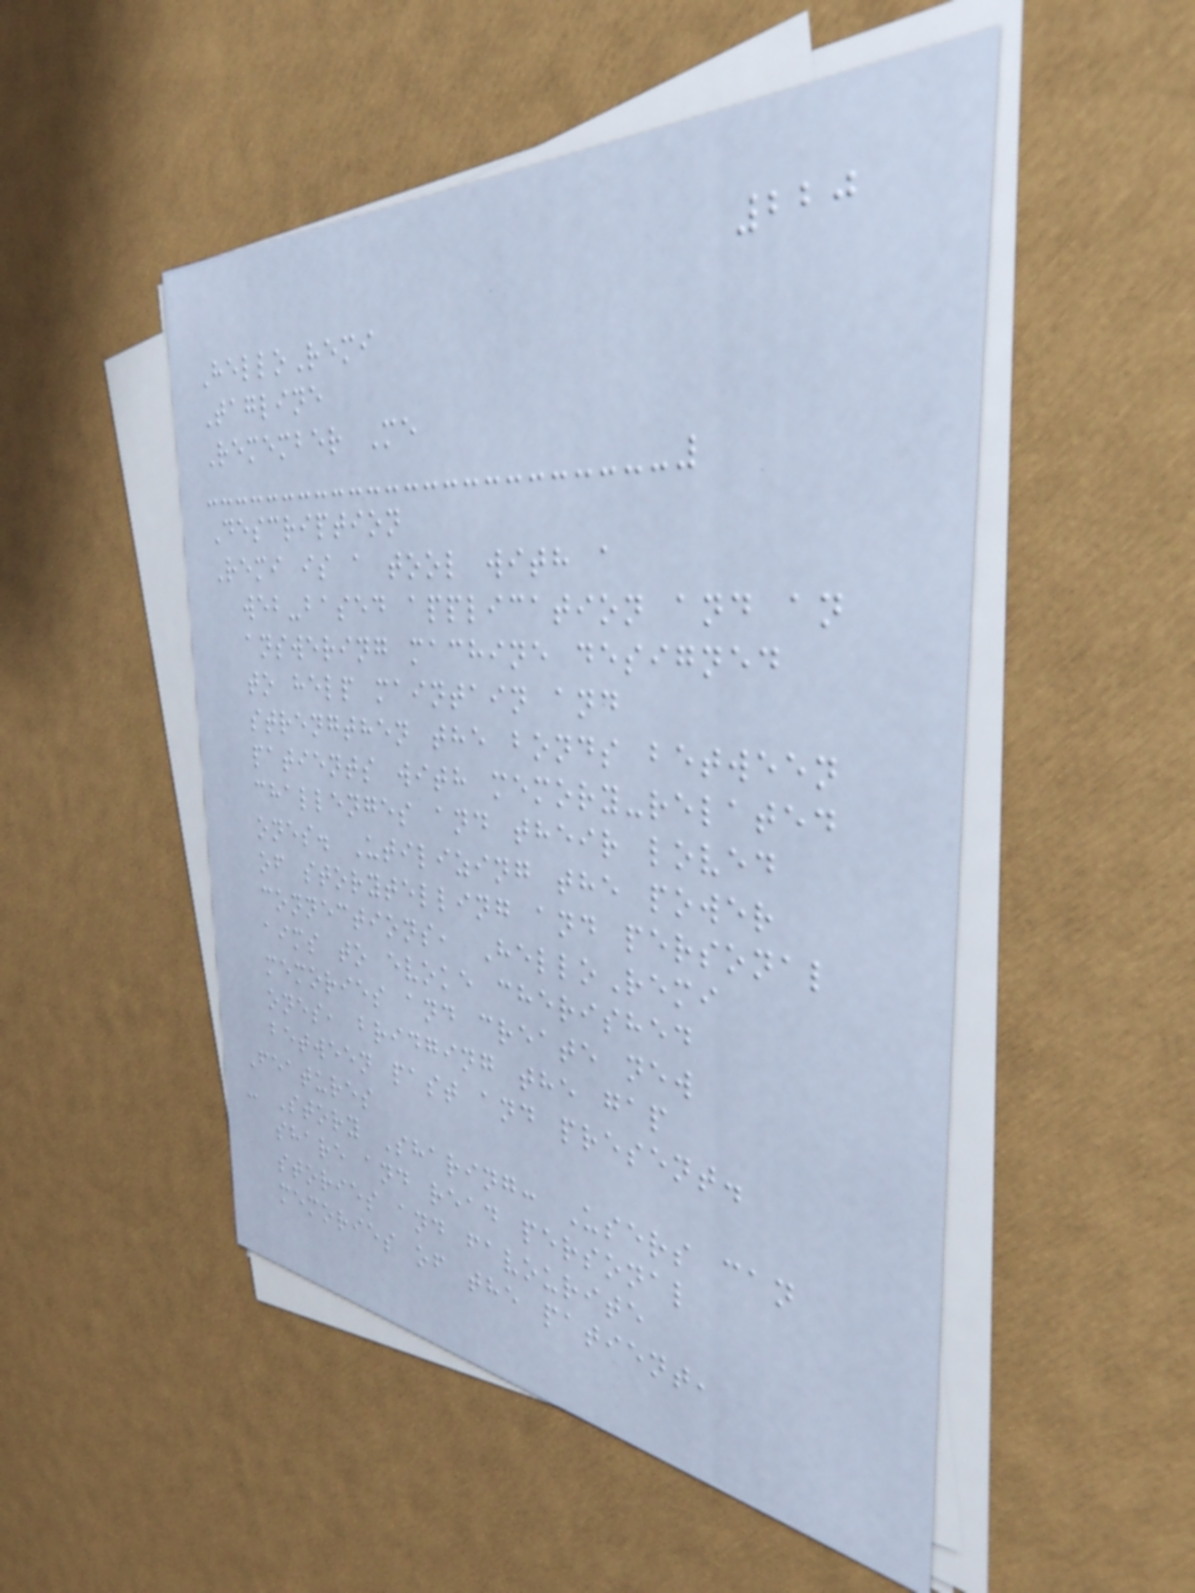220
HelloRemi
Tagline
Remember Me
Description
Remi is a tool with a
web-based application and an
answering machine designed
to help maintain and
strengthen the bonds between
patients with memory-related
challenges and their loved
ones. Utilizing the power
of storytelling and personal
connections, HelloRemi
aims to evoke cherished
memories and create new
ones, bridging the gap
between past and present.
Features
- Story Sharing: Users can
share and read personal
stories and favourite
memories of the patient,
